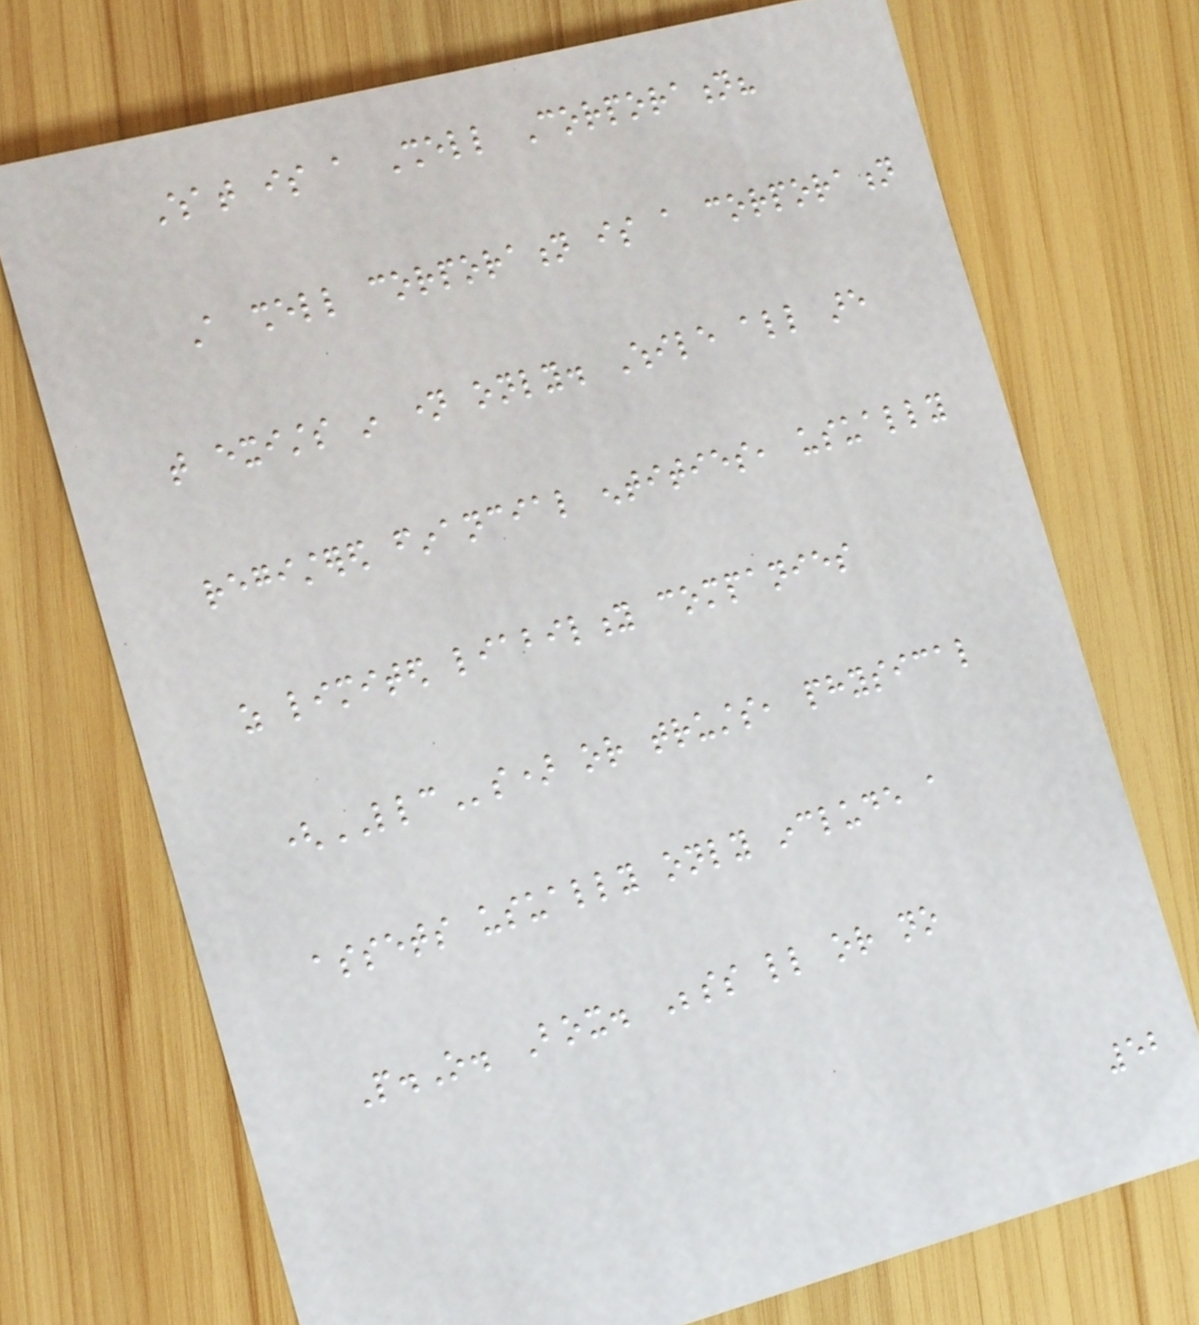What is a Shell Corporation?
A shell corporation is a corporation
that exists in name only. While all are
registered financial entities, usually
as limited liability companies
(LLCs) or trusts, physical
assets usually only include a
P.O. Box. Besides little or no
52
